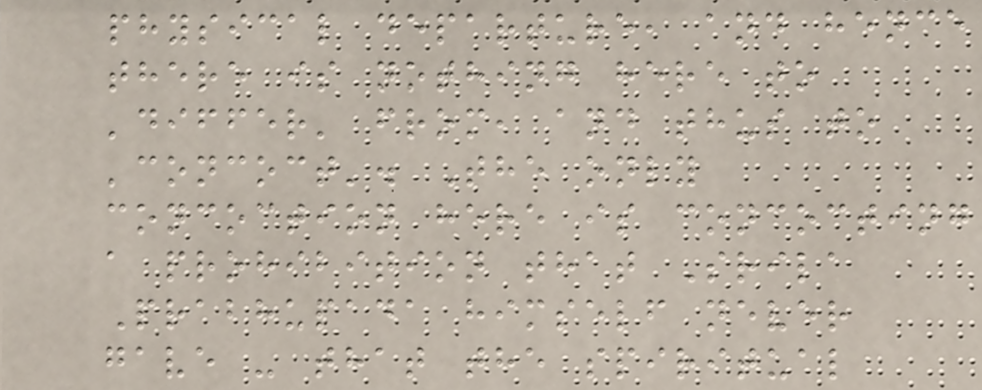physical departure, and hence
there is nothing here to
'differ' from, and thus to
'concoct'. The only
concoction here is concocting
a prohibition that Srila
Prabhupada himself never
gave - that the spiritual
